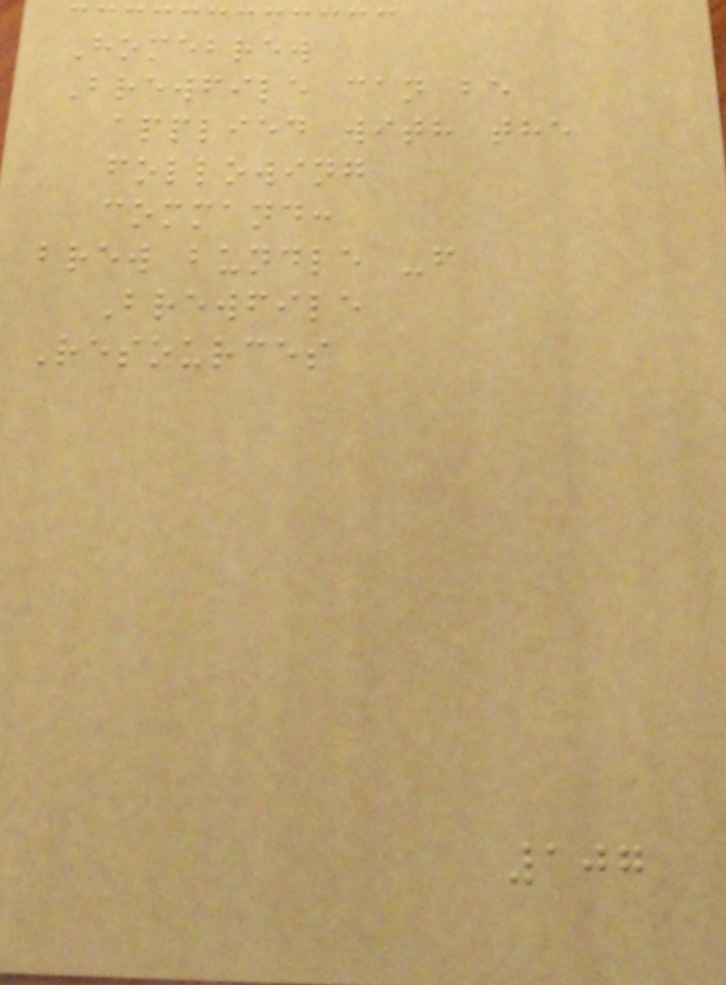Homebrew
Brewfile can be
applied with the
following
command:
brew bundle -f
Brewfile
Resources
107
